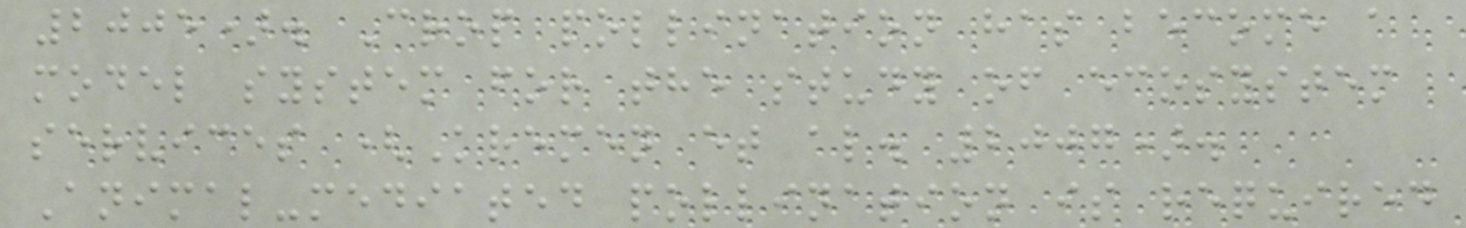2005). Crop pollination has become a
model system for the study of ecosystem
services (Kremen et al. 2007).
Animal-mediated pollination is required
